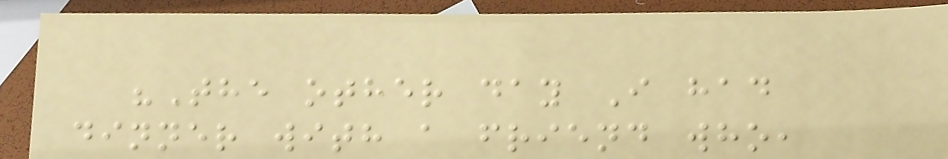"The other day I had
dinner with a friend who,
